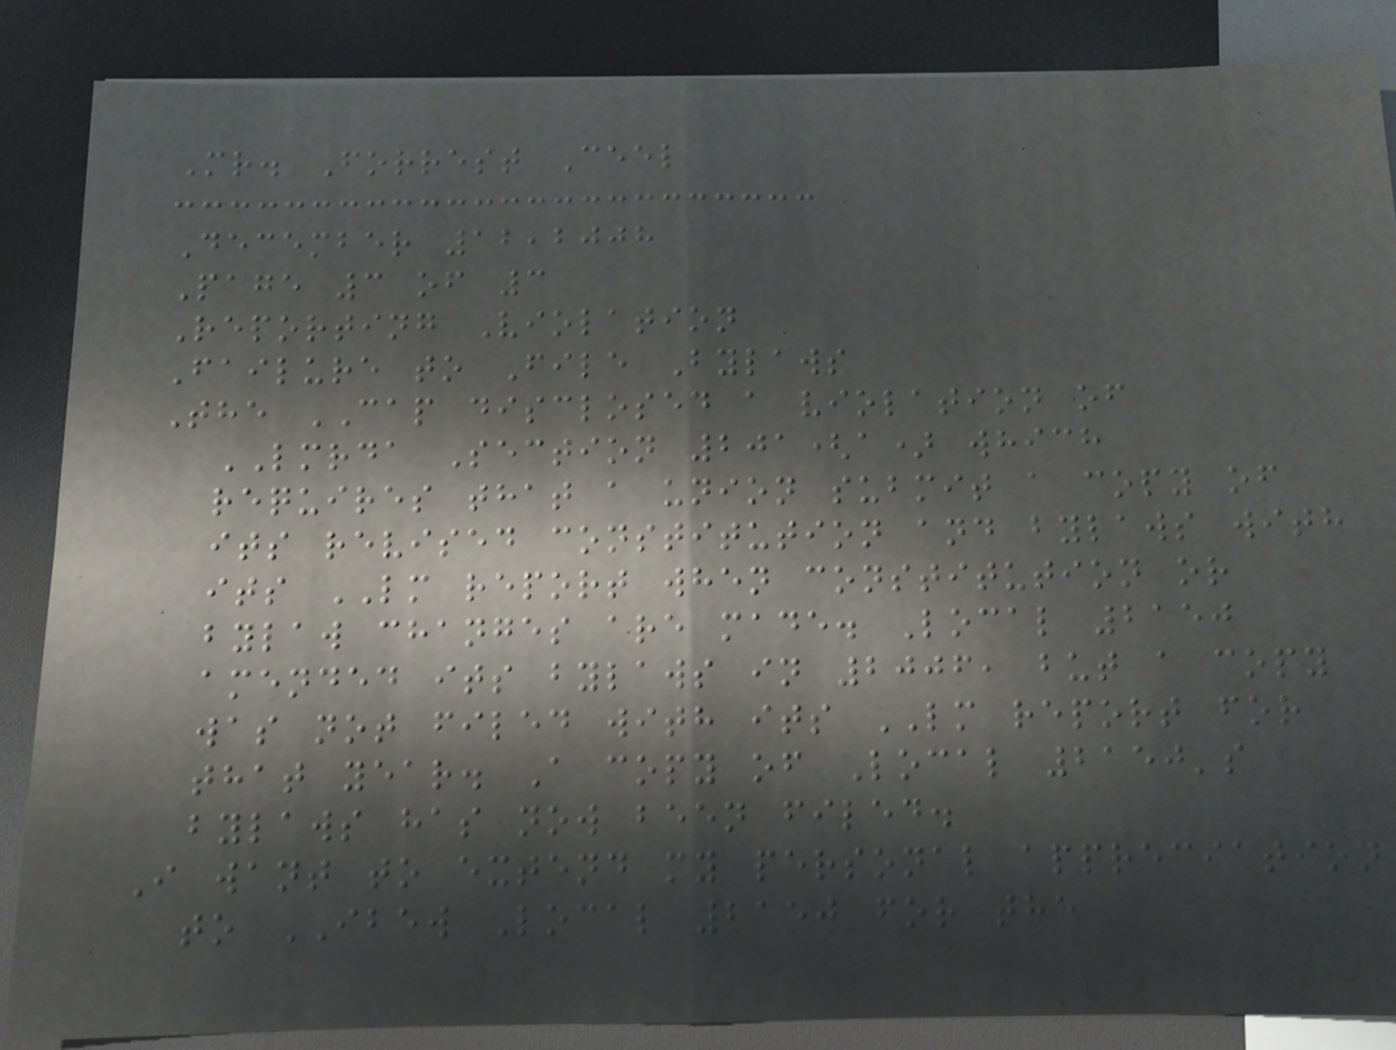Mr. Forrest Ceel
December 12,2008
Page 3 of 3
Reporting Violation
Failure to File Bylaws
The CAP disclosed a violation of
LMRDA Section 201(a) which
requires that a union submit a copy of
its revised constitution and bylaws with
its LM report when constitution or
bylaw changes are made. Local 2150
amended its bylaws in 2006, but a copy
was not filed with its LM report for
that year. A copy of Local 2150's
bylaws has now been filed.
I want to extend my personal appreciation
to IBEW Local 2150 for the
